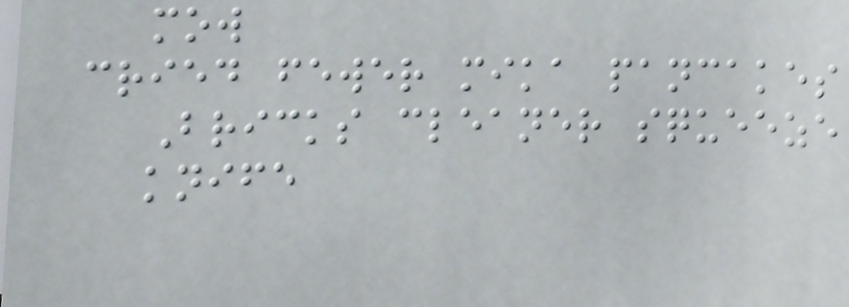mow
cried fewer mika pancakes
Bricks cleaner squeeze
knife
